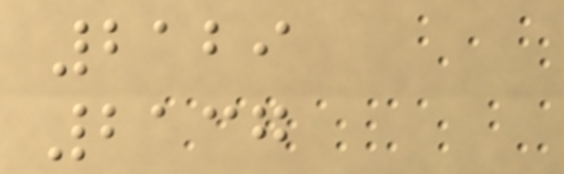2129
2137
